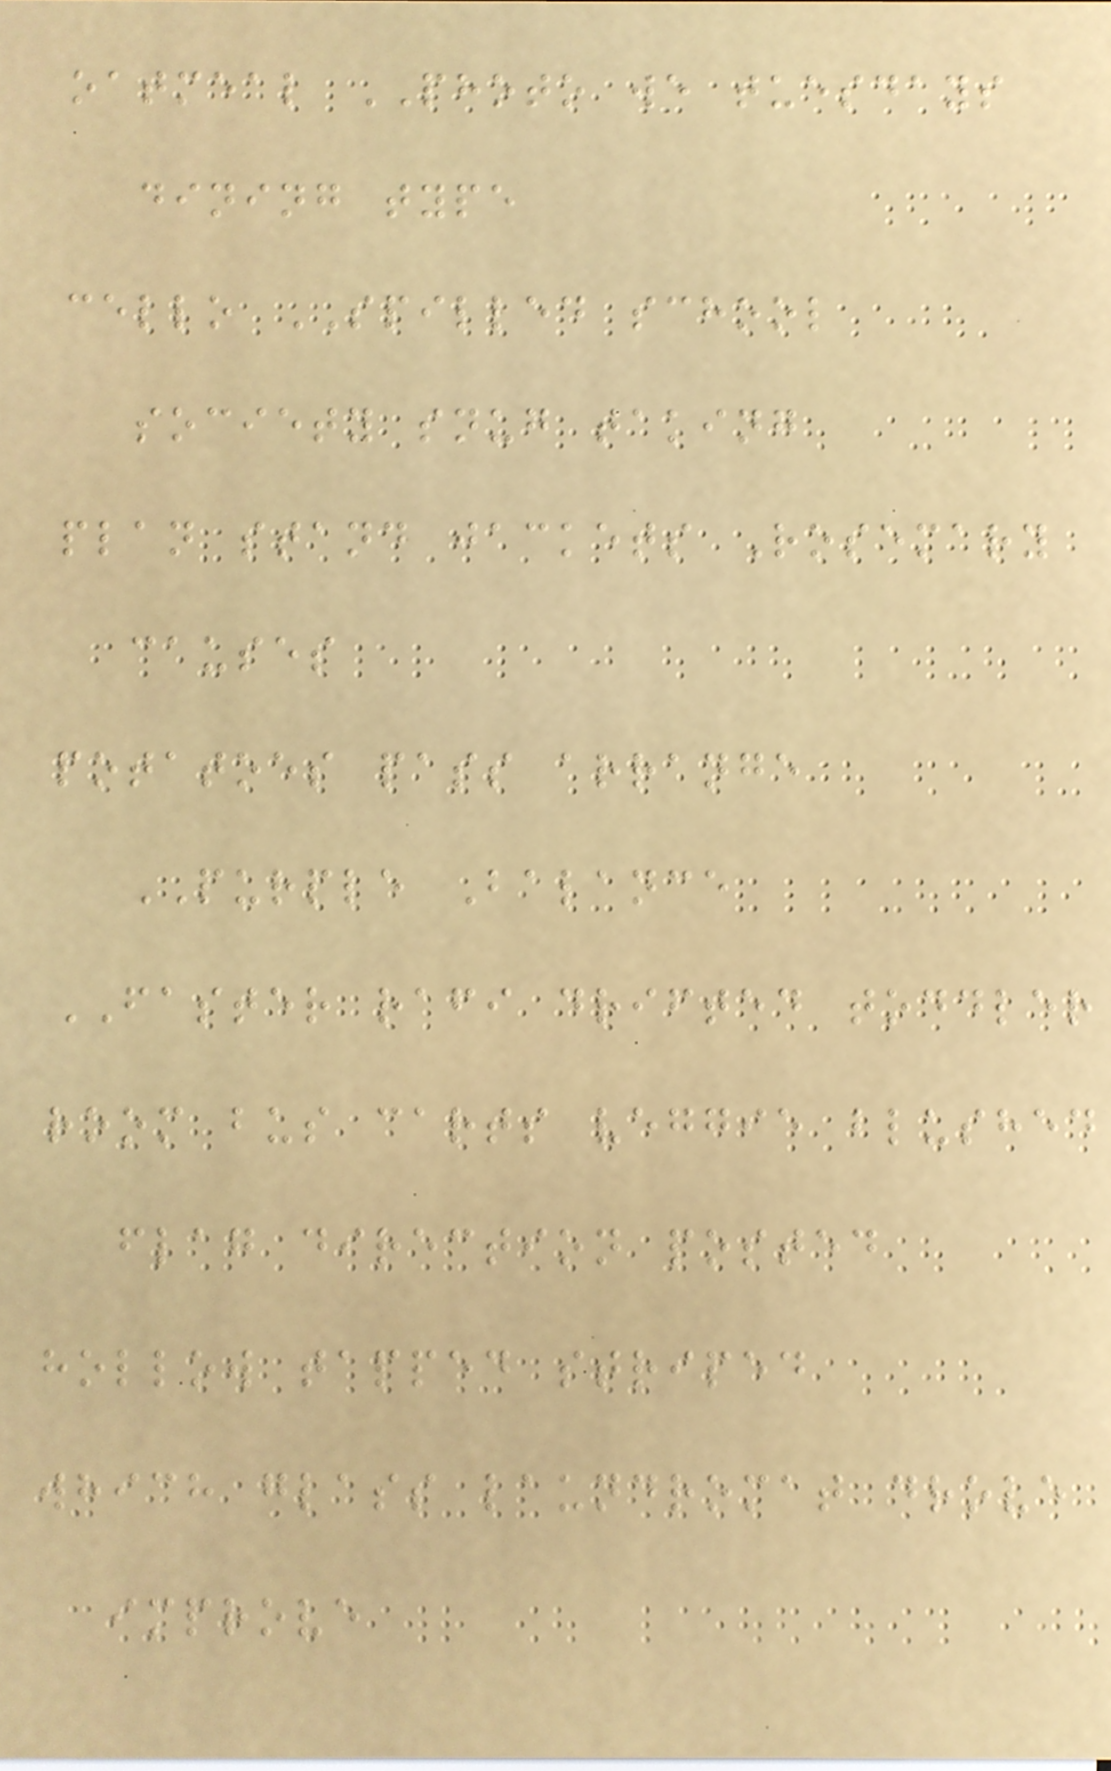oatmeal PHOTO we tuesdays
dining type
cello SPILLED school
society snug taking
plan stand jackets Rosemary
causes
potatoes pass arrange
PURPLE Balance
FASTER rafi drifted toddler
room bus carts veggie blushed
flag direction posted
hollow tapped striped
which glass laundromat drove
improve
